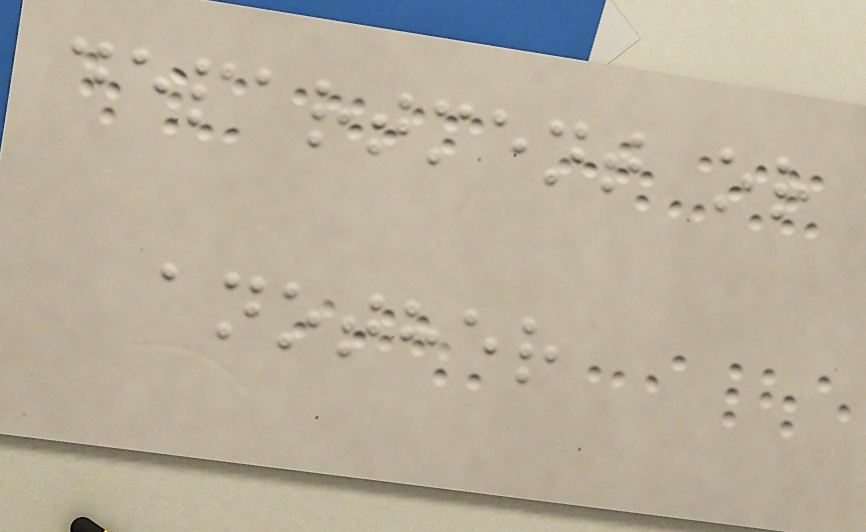department or
another
